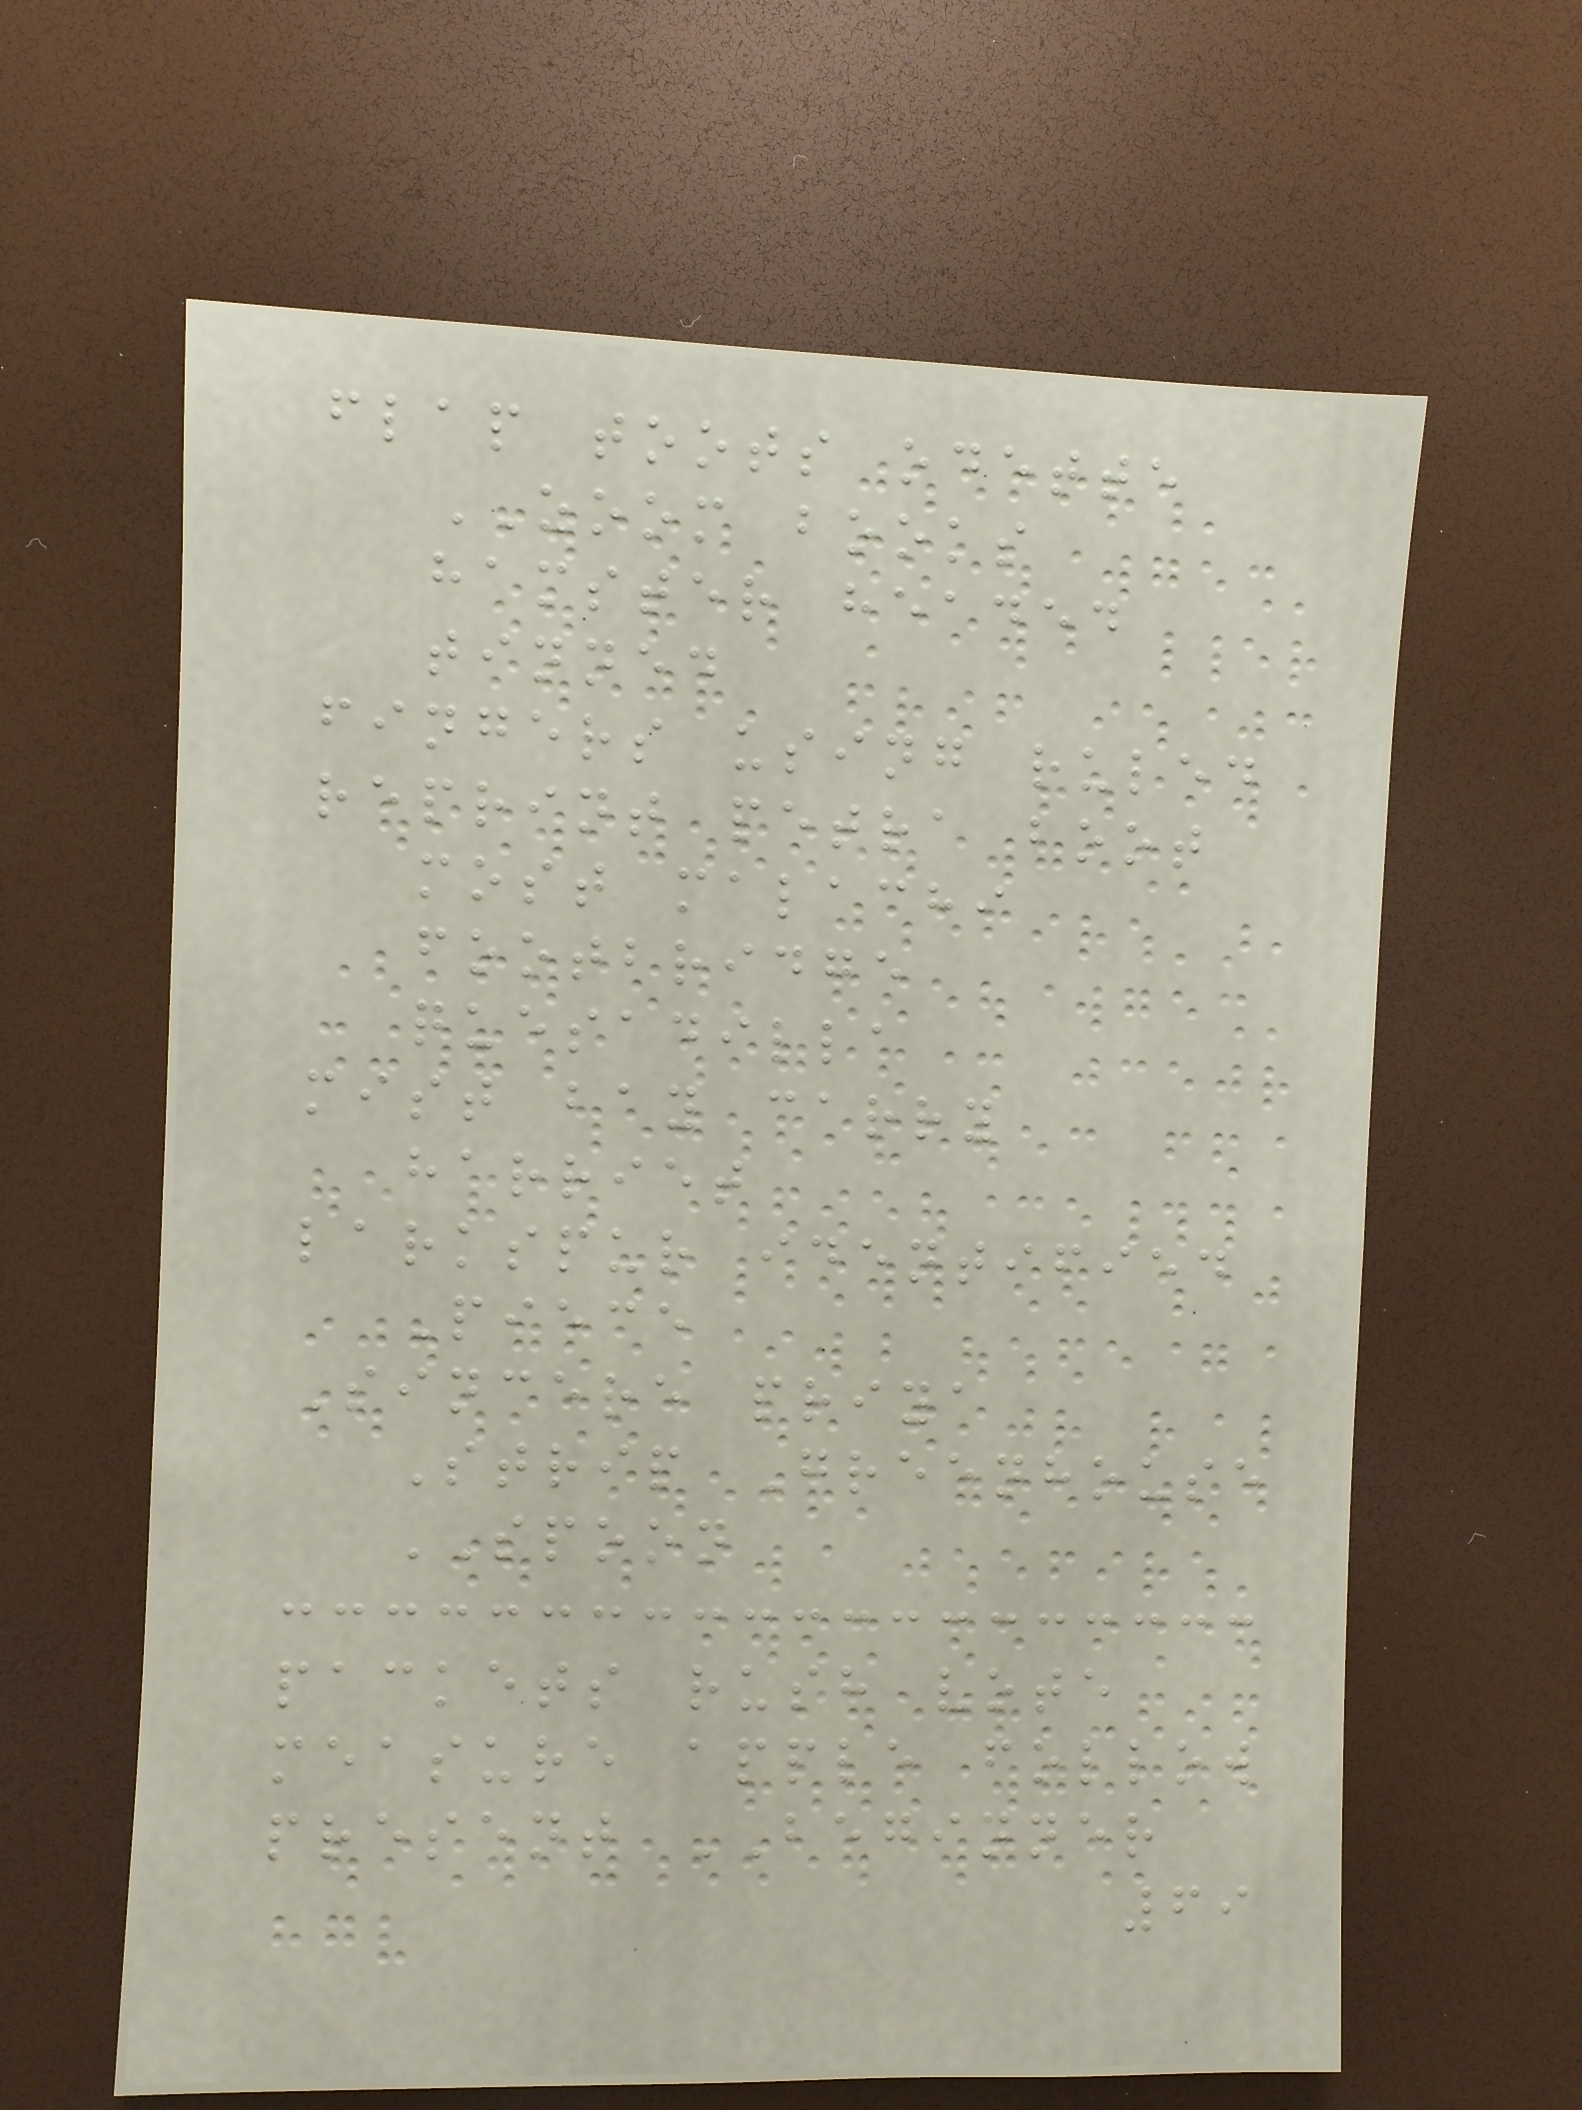flap toots odette
ZOOM books
hamster headed
tinned
fingers using ruled
reprint petra boot
most malachi
footbridge
quesadilla
mist bay carry
harriet
larkspur identified
Piece
Sincere priya
Strip Greenhouse
SPOON
packets rush vote
measure apple follow
present BEGINNER
69
